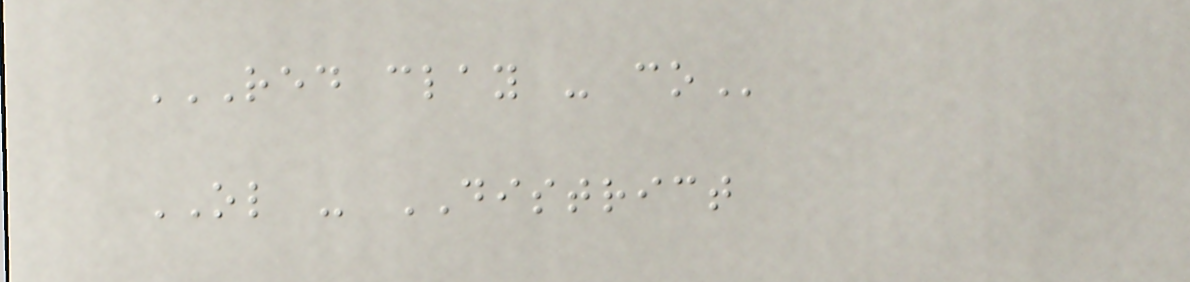RED CLAY - CO
OL - DISTRICT
